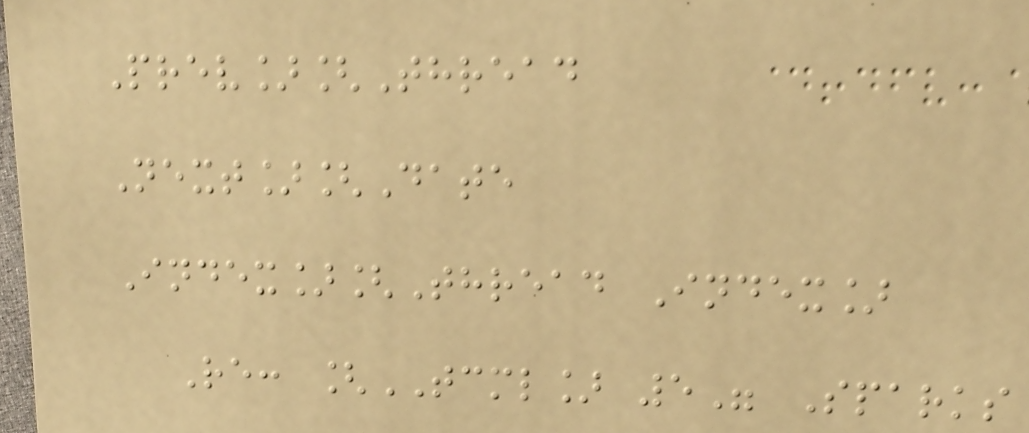Prev][Thread
Next][Date
Index][Thread Index]
Re: [TCML] 5" Sparks
